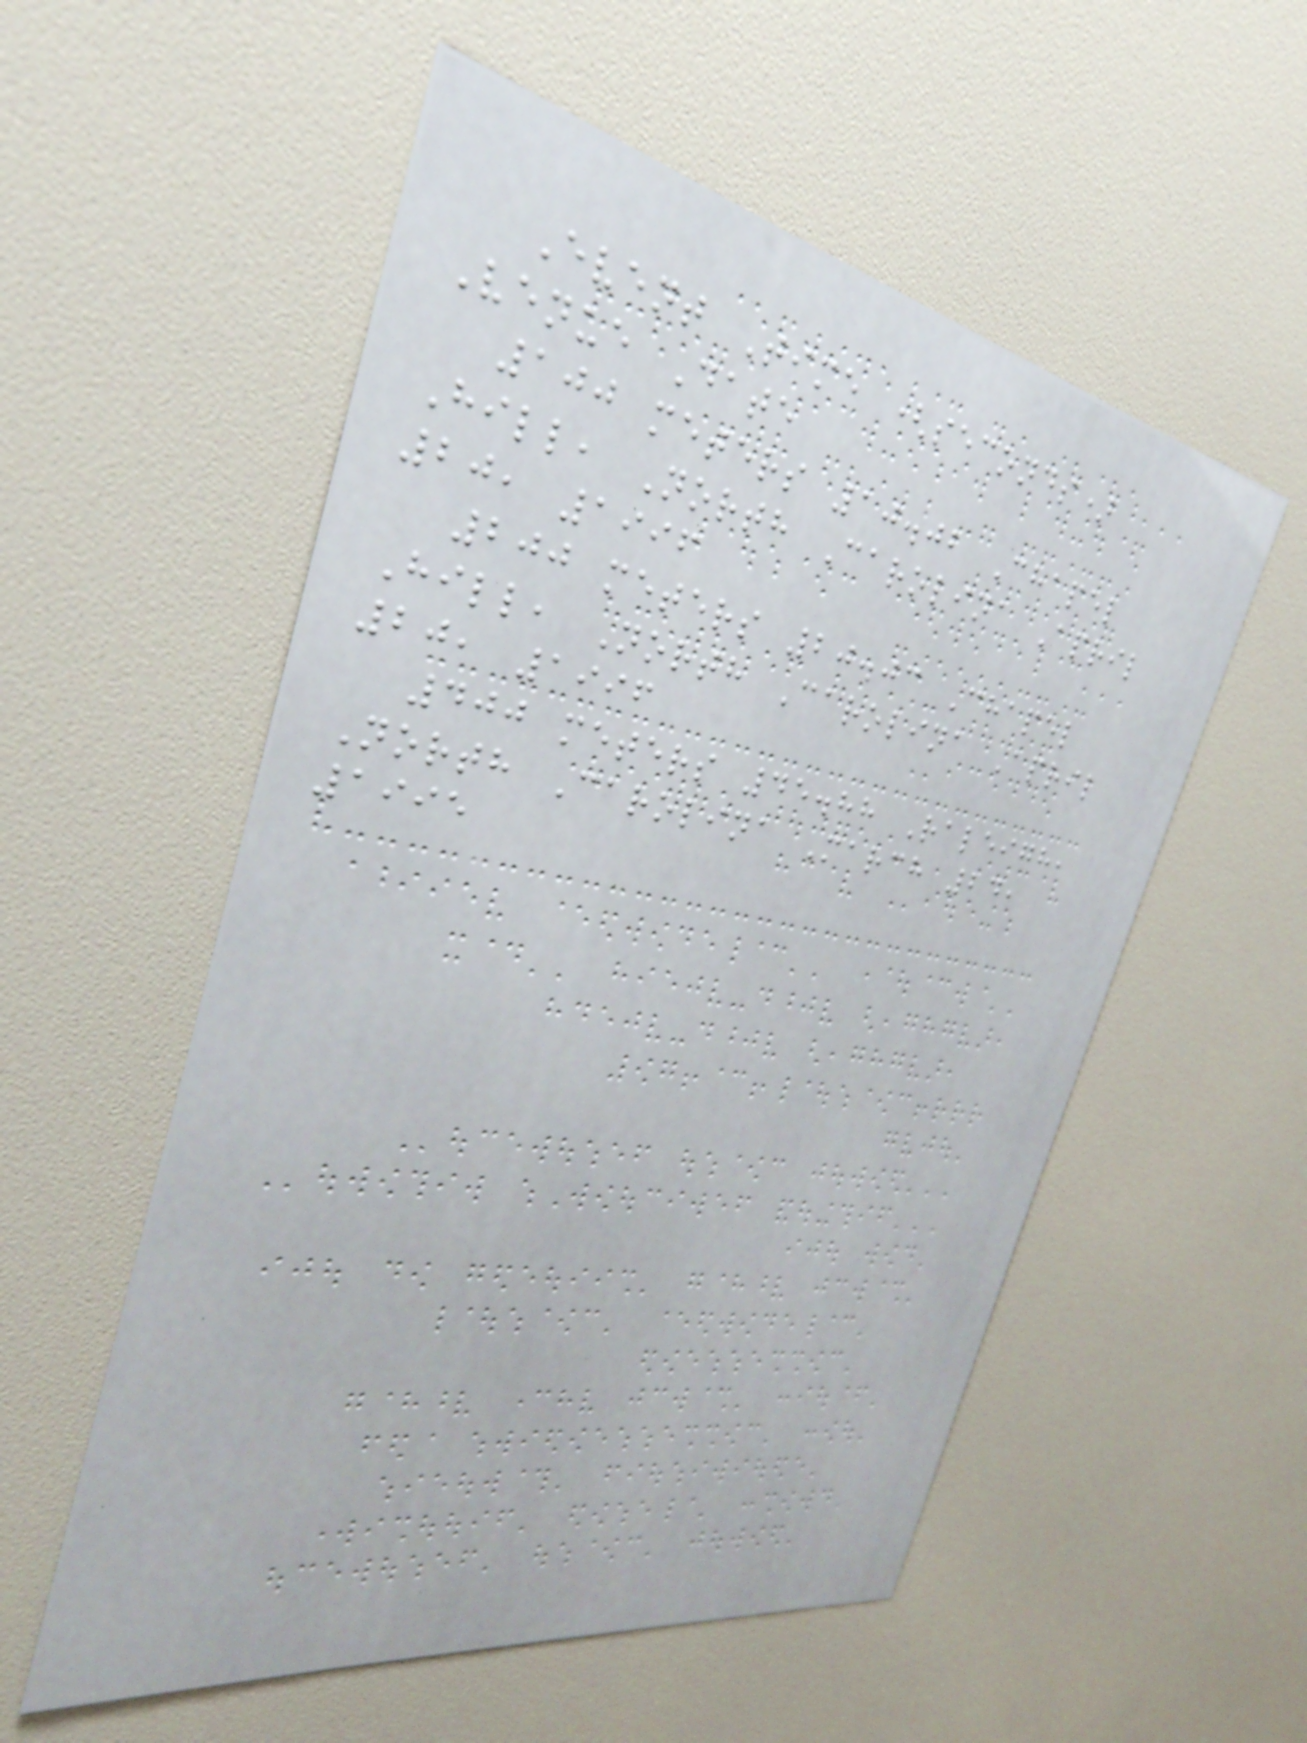Event Time (seconds)
Venue Date
100 meters 10.02 Chapel
Hill, North Carolina April
20, 1996
200 meters 20.03 Chapel
Hill, North Carolina April
20, 1996
400 meters 45.88 Raleigh,
North Carolina March 24,
1995
